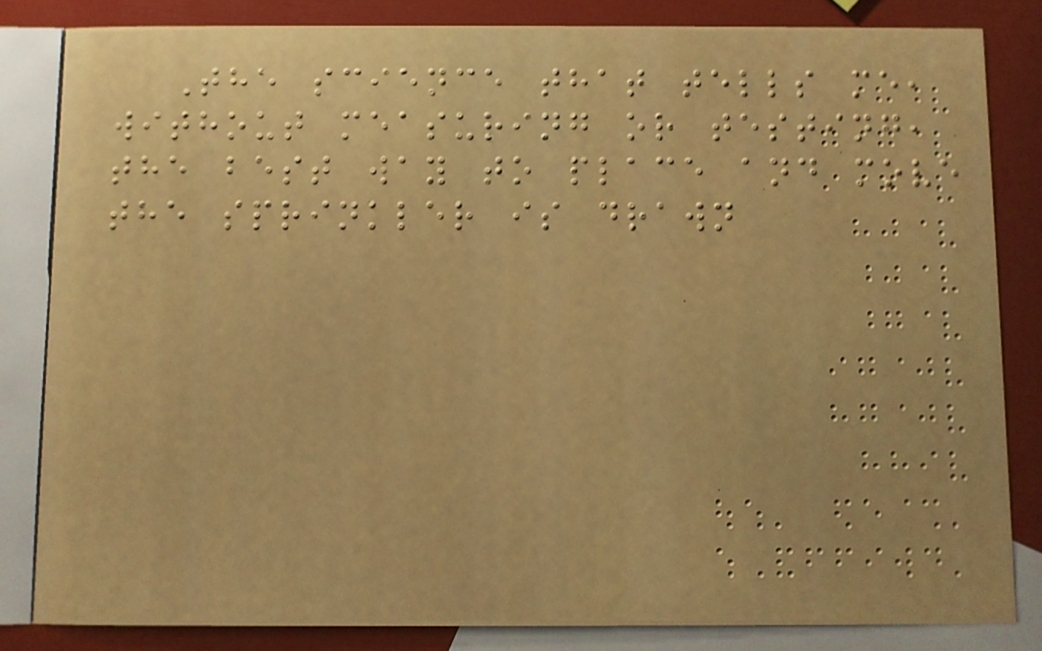The science that tells me,
without measuring or testing,
the best way to place and move
the sprinkler is drawn
